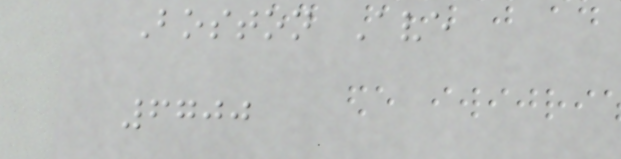Boston Ave
6700
